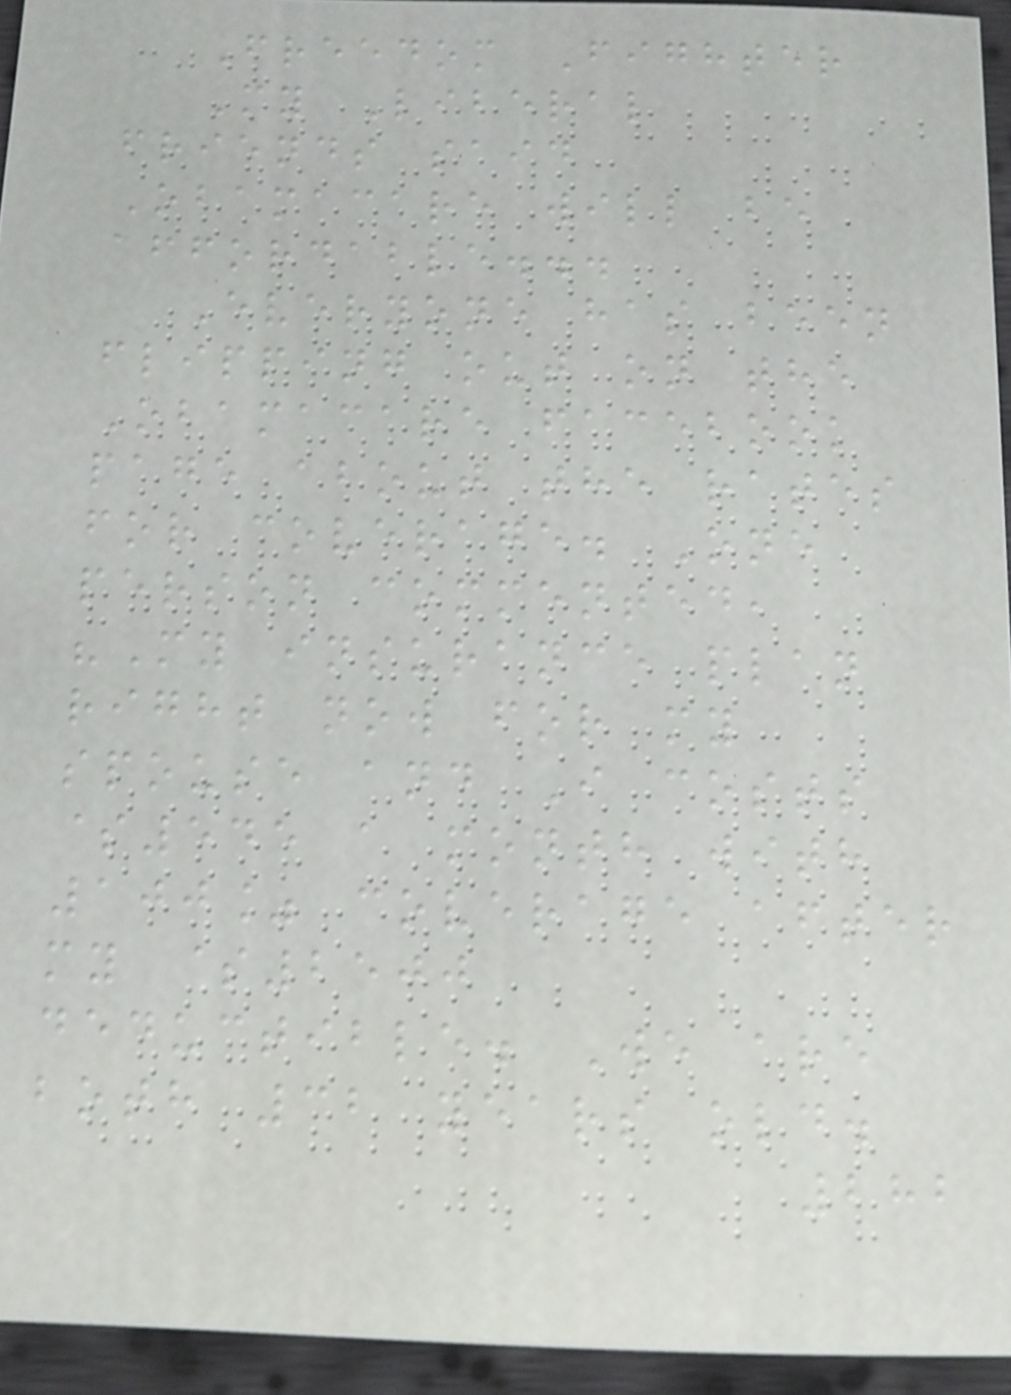Freedom Fighter
My Liberal
friends said
Obamacare will be
affordable...
Everyone has been
flipping out on the
Obamacare facebook
page about the rates
for coverage. One
person commented,
"My insurance plan
right now for my
spouse and I costs
$545 a month with
100% coverage after
my $2500
deductible. We are
both 32 years old.
282
